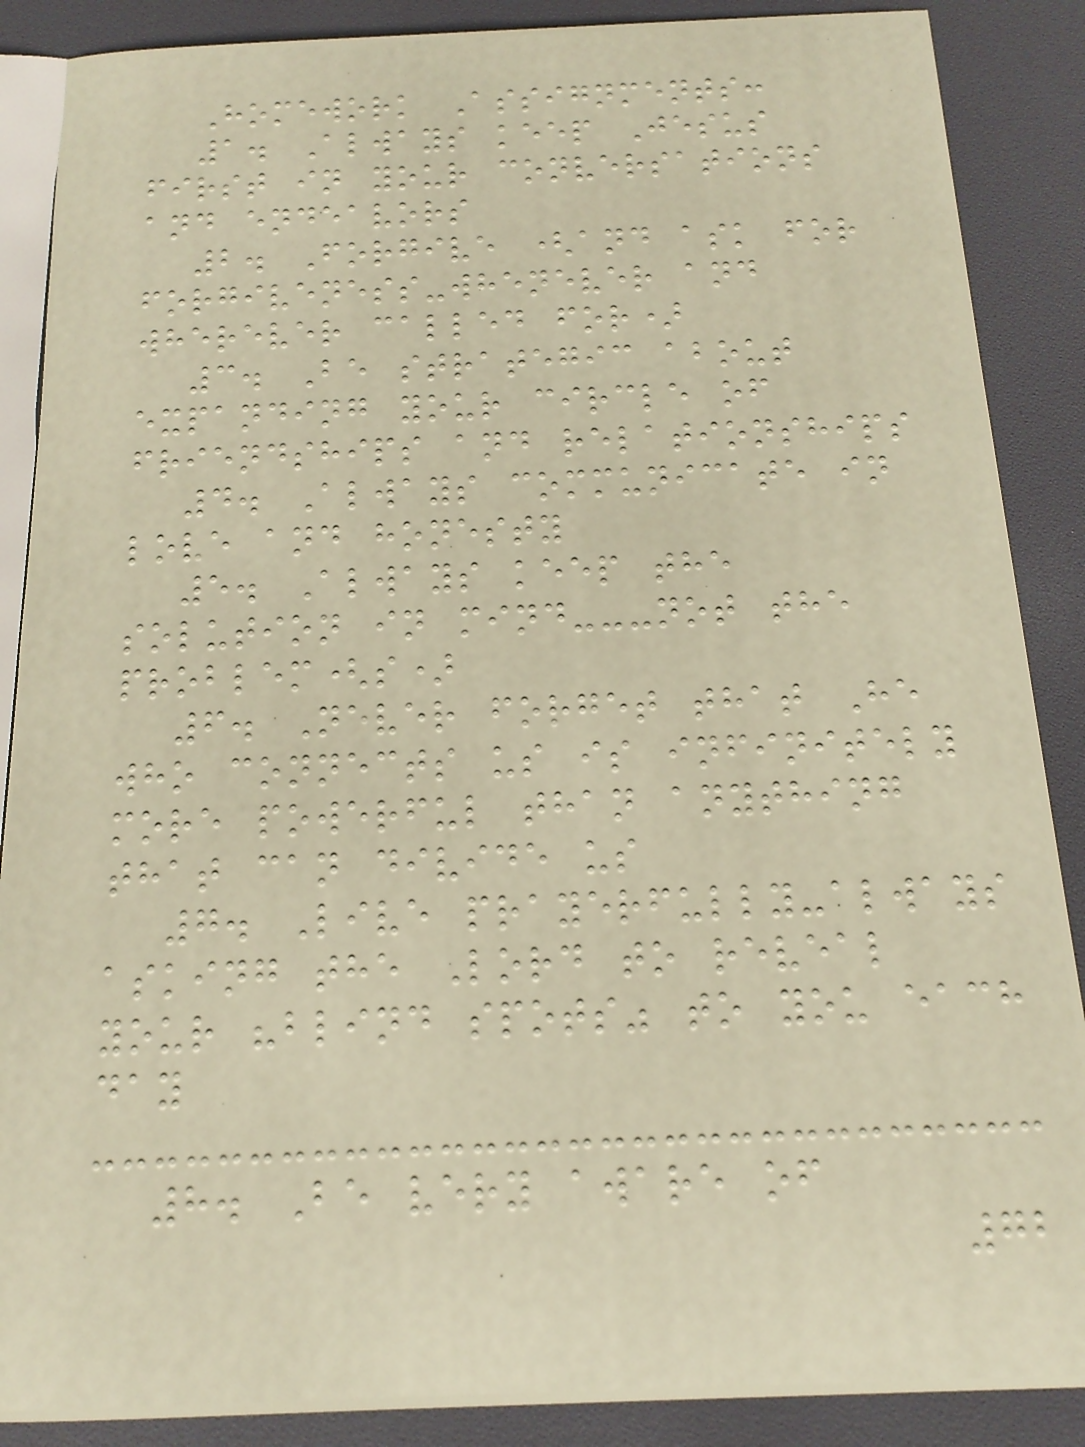Homework Assignments:
1. Always keep Jesus
first in your conversations
and endeavors
2. Forgive (and ask for
forgiveness-whenever and
wherever called for)
3. Be strategic about
expanding your circle of
friendships and relationships
4. Always communicate in
love and honesty
5. Always keep the
solution in mind---not the
problem(s)
6. Never forget that He
who connects us is infinitely
more powerful than anything
that can divide us
7. Live prayerfully-always
asking the Lord to reveal
your "blind spots" to you each
day
8. Be very aware of
72
